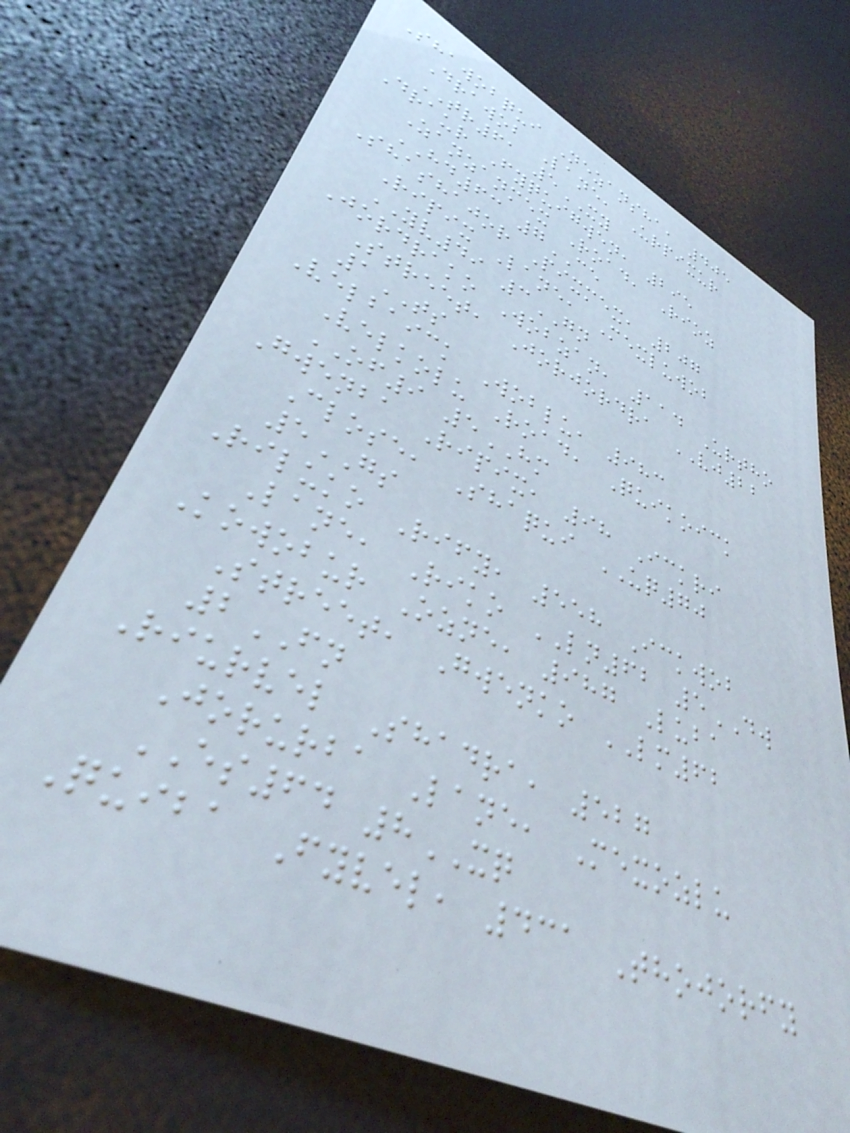Shawobqui Nezansha, 405
Drawob Lane, Urpixur
TR61 5XY
Draur Fyquigwen, 295
Zanzanmex Road, Rioz
HD63 7CE
Shashajor Pixmex, 207
Ripix Lane, Mexluwob
YV49 3GN
Jordrako Wobzan, 114 Urtho
Street, Jorjordra VJ22
1TS
Velbaick Woblu, 983
Velkolu Road, Quikoick
OF9 5HM
Gwenba Ripix, 98 Ickri
Close, Shaqui UQ70
5GS
Riluko Rify, 558 Ickwob
Lane, Riko LN62 5DW
Kowobur Ozne, 987 Luba
Street, Gwenko LM62
2FN
Riurvel Shadra, 527
Jorurba Lane, Mexozlu
ES64 8XQ
Quiba Fyvel, 431 Thojorfy
